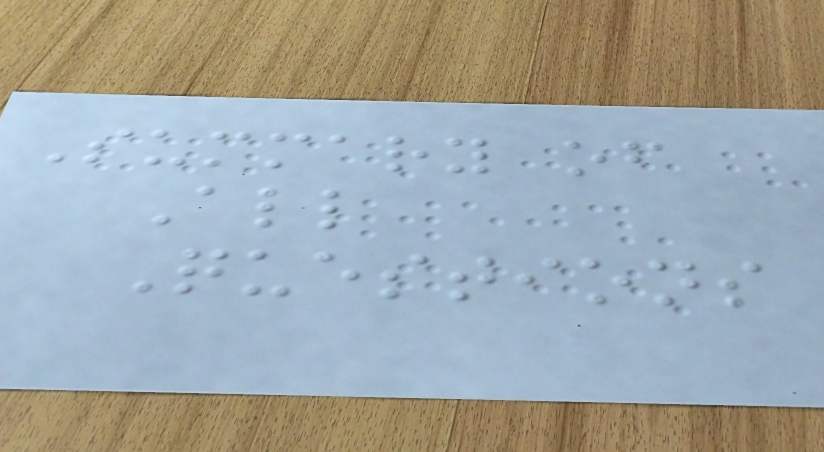Summary of
All
Questions
